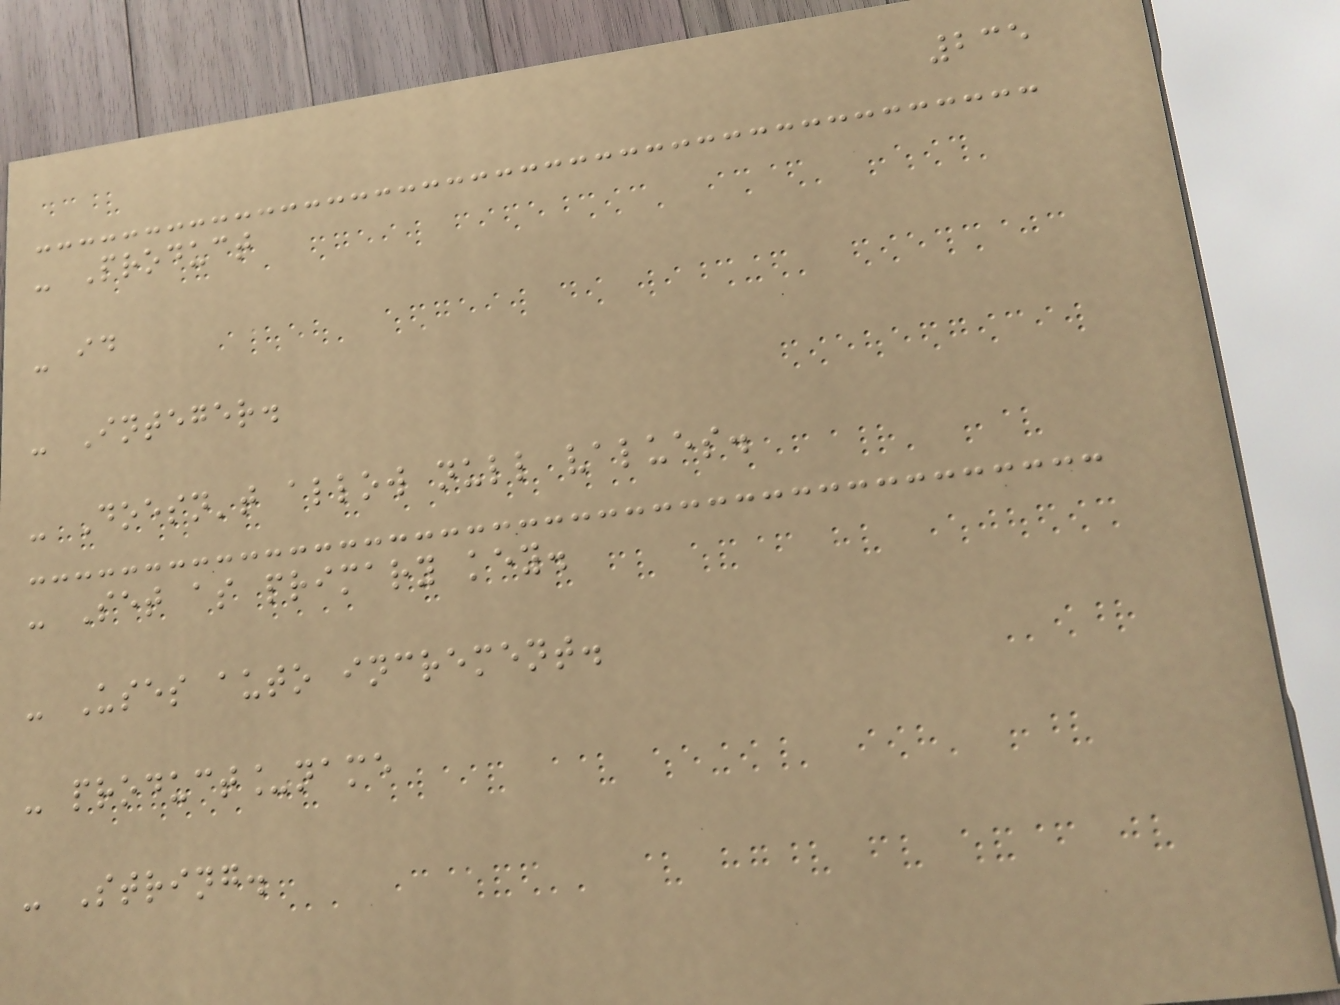235
- Product
- id
- Integer.
- Doesn't allow null values.
- Set as primary key.
- Uses auto increment.
- product_name
- String.
